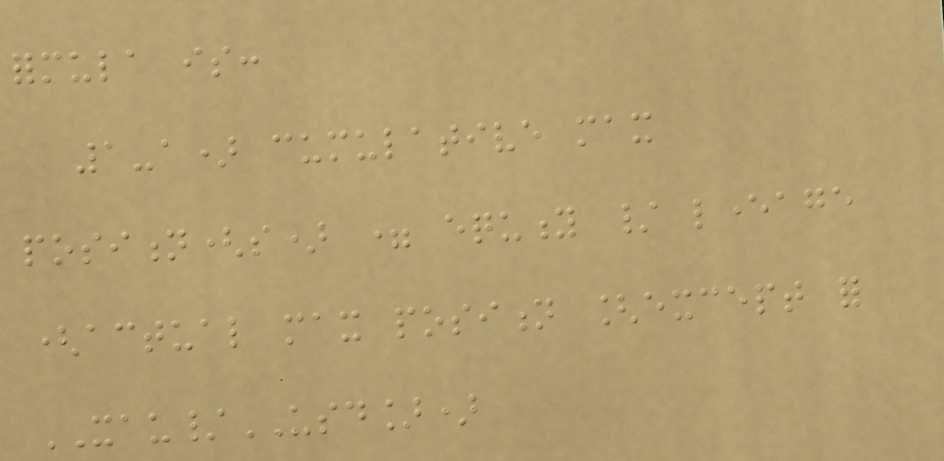formula is:
1-a) cumulative max
position(s) = equity / leverage
(actual max position [except for
XAU/USD])
